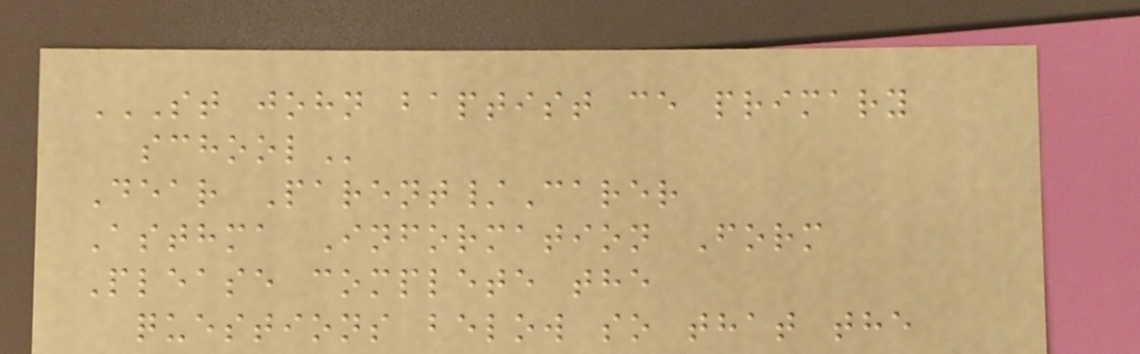ST JOHN BAPTIST CE PRIMARY
SCHOOL
Dear Parent/Carer
Asthma Information Form
Please complete the
questions below so that the
